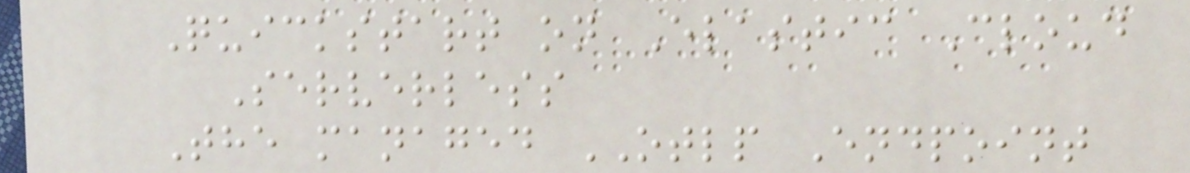Quickstart on Elastic Cloud
Serverless
The managed OTLP Endpoint
